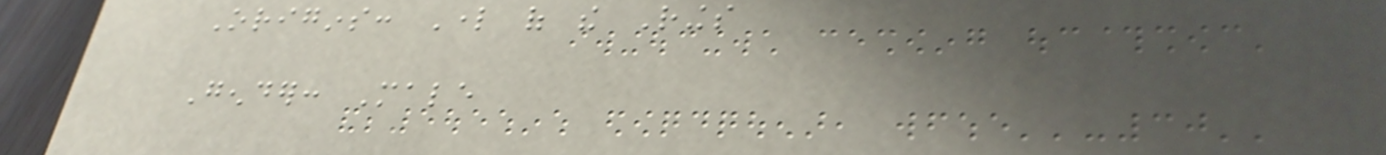Origins: Lord of the Rings
Gender: Male
